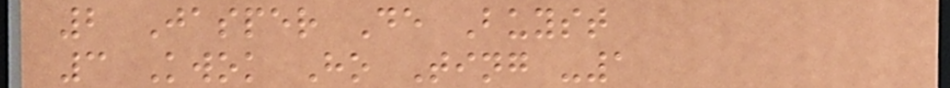2 Jasper De Buyst
3 Kwok Ho Ting -1
